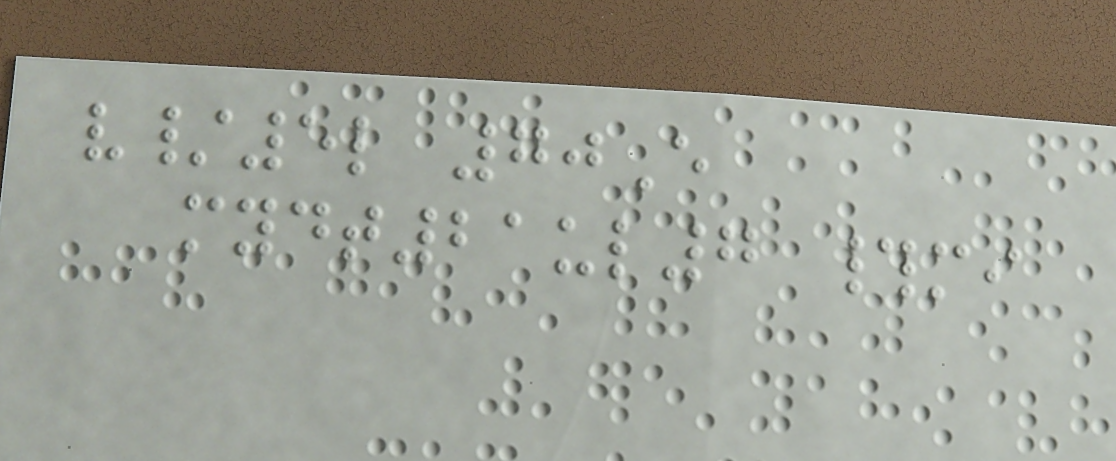v/5l 70E
mydt21ul7 #mi
